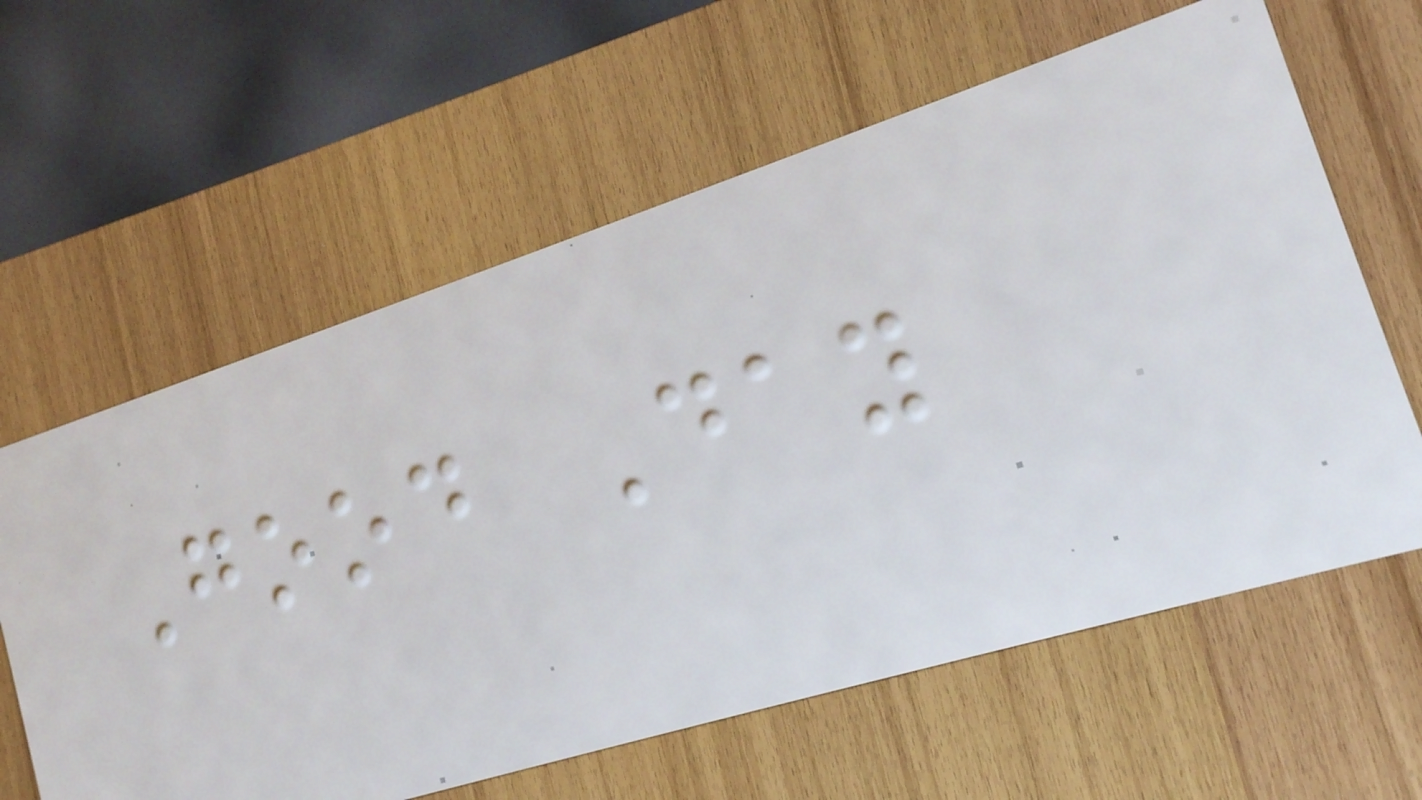Good Day
